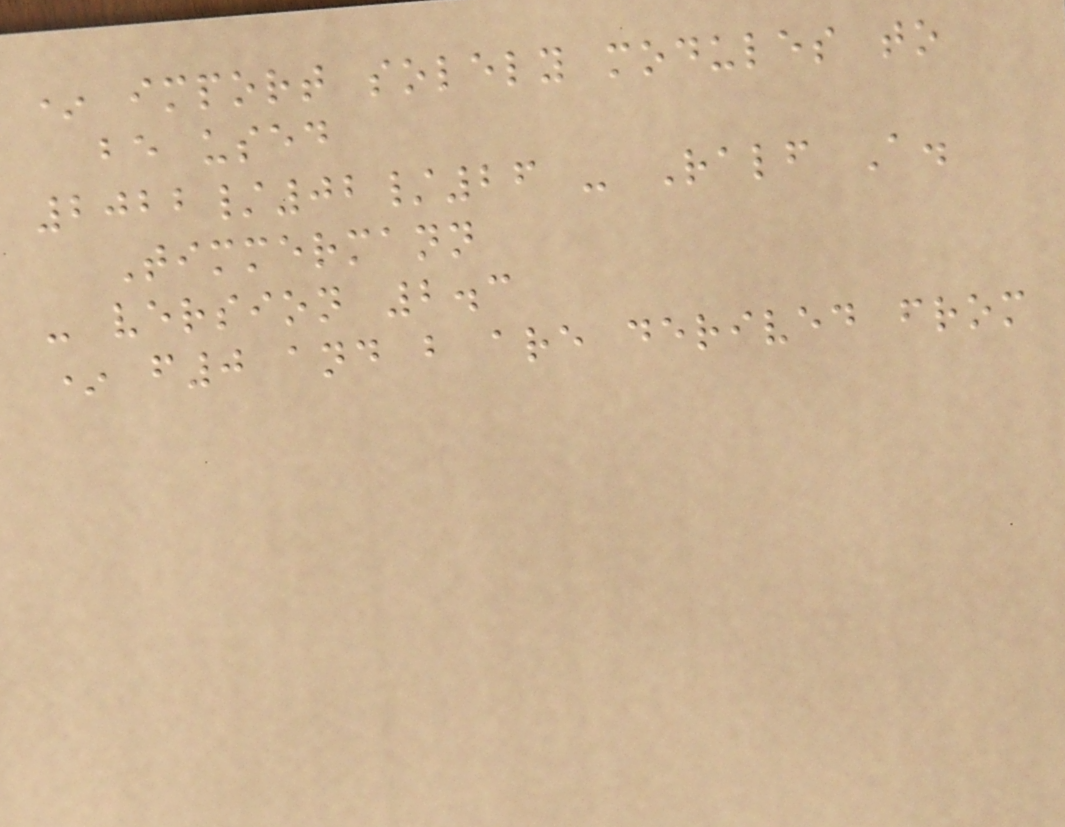* import solely modules to
be used
2022/02/26 - Ralf A.
Timmermann
- version 2.3
* f0 and b are derived from
